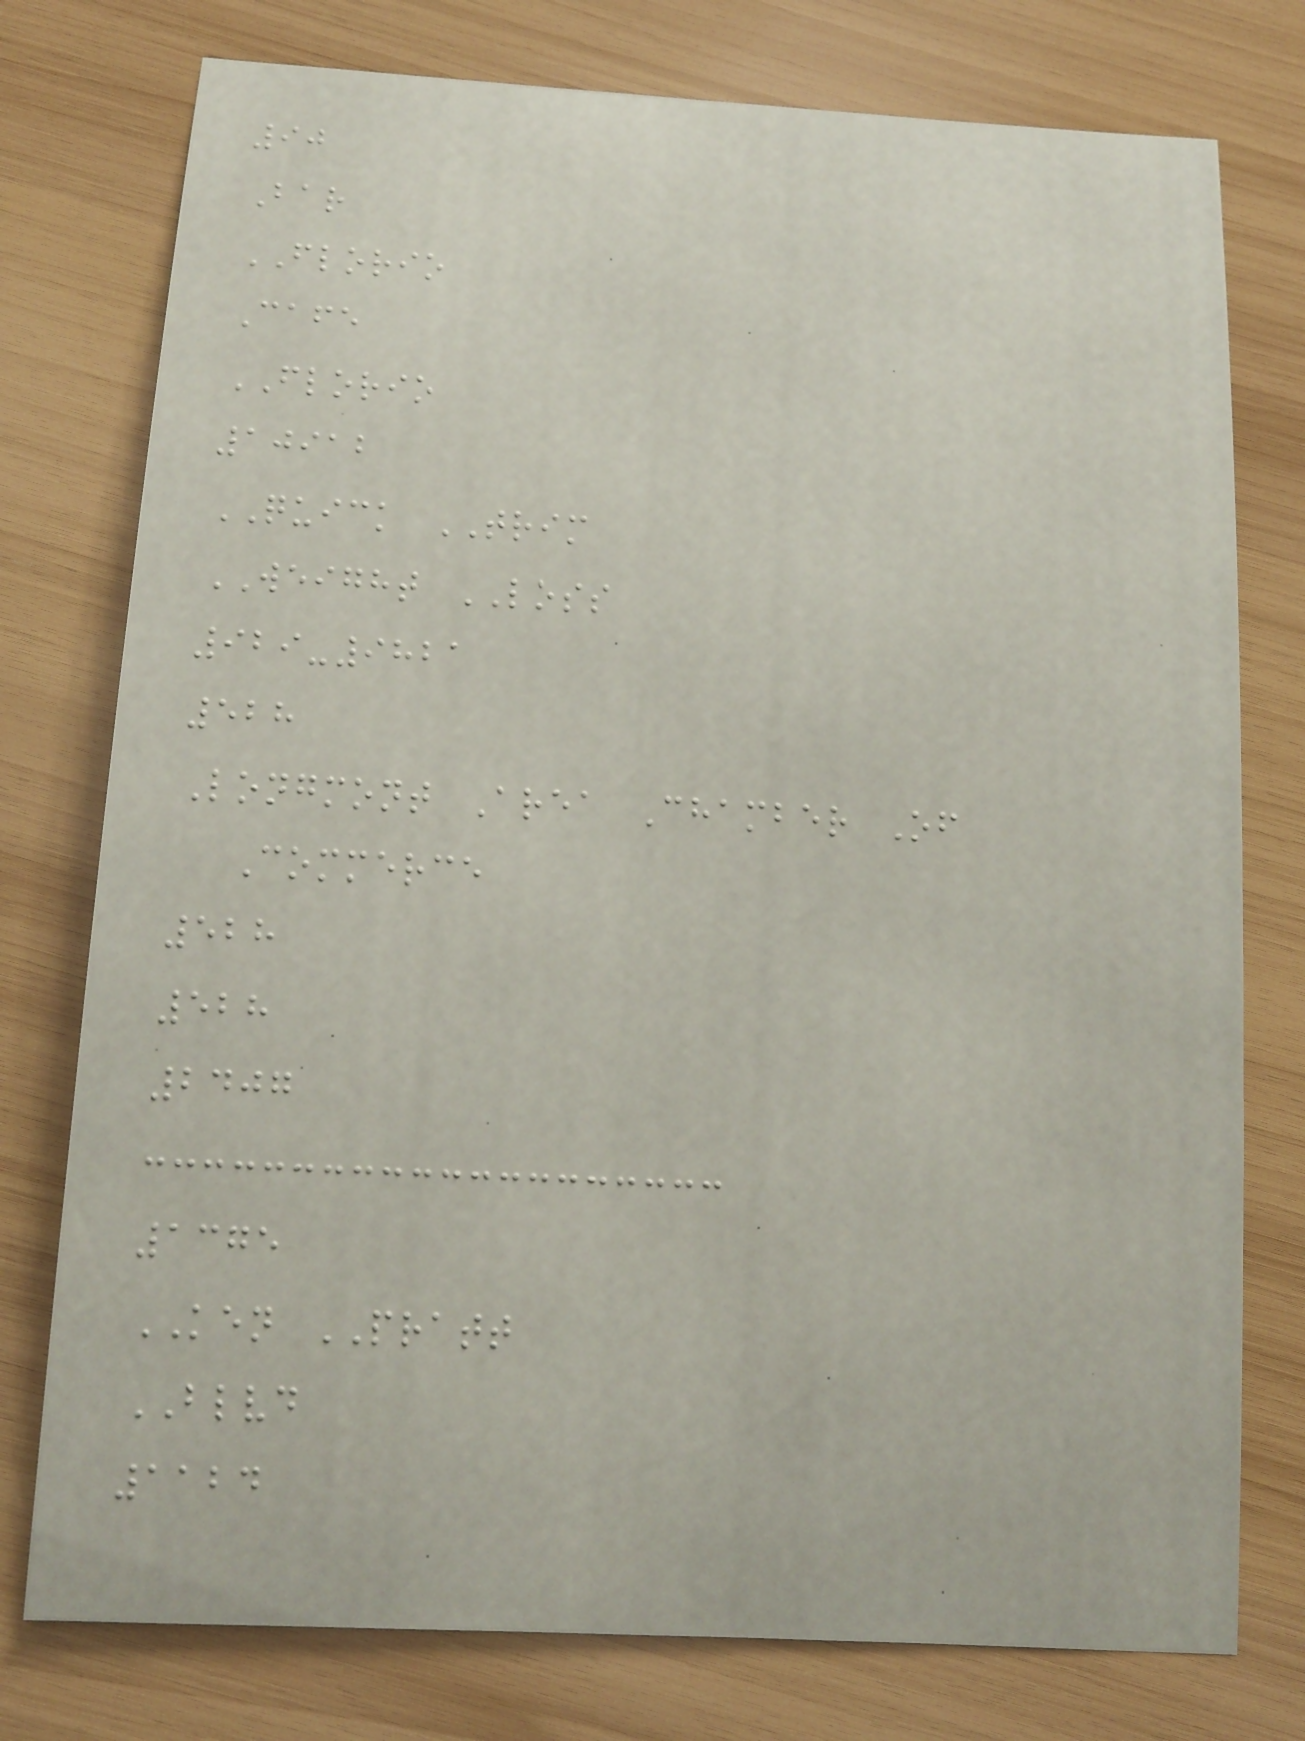90
Bar
FLORIO
Cafe
FLORIO
10912
QUICK TRIM
WEIGHT LOSS
929-9821
528
Longmont Area Chamber Of
Commerce
528
528
2407
1375
KEN PRATT
BLVD
1124
